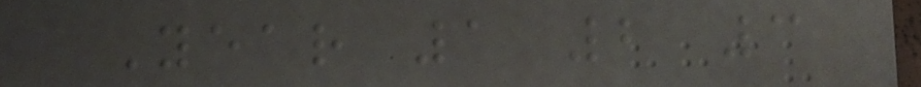Year 1 2 3
